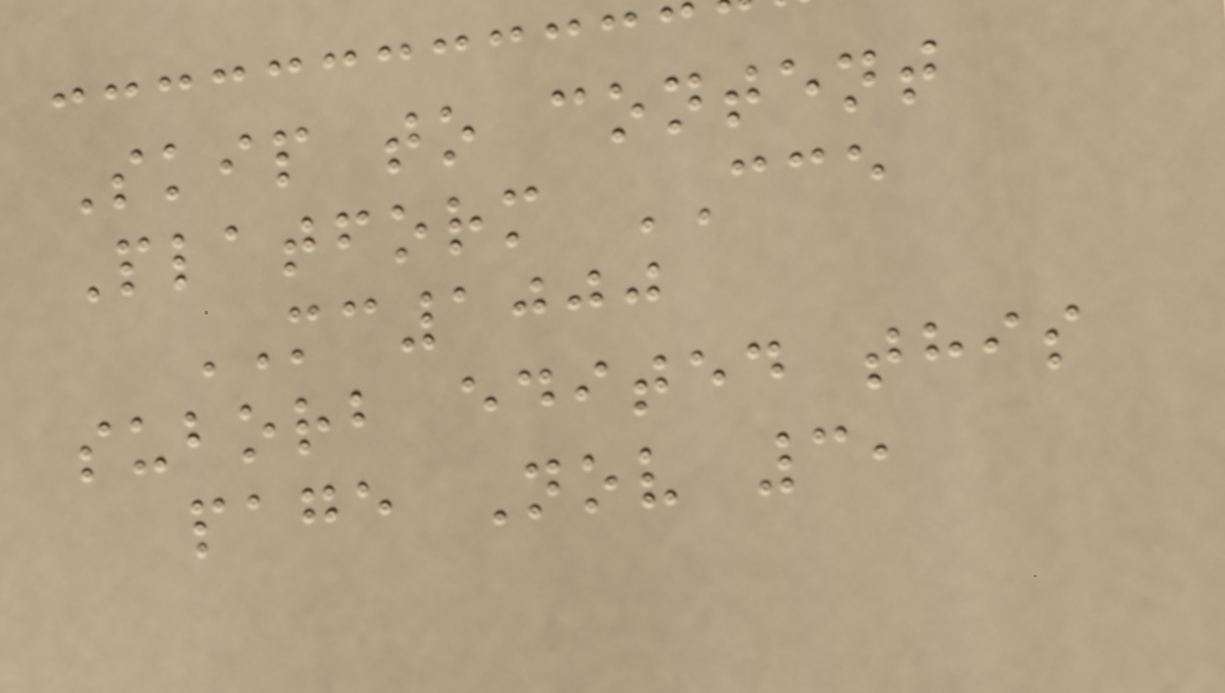Skip to content
Platform CCE
MC1000
suborb edited this
page Nov 3,
